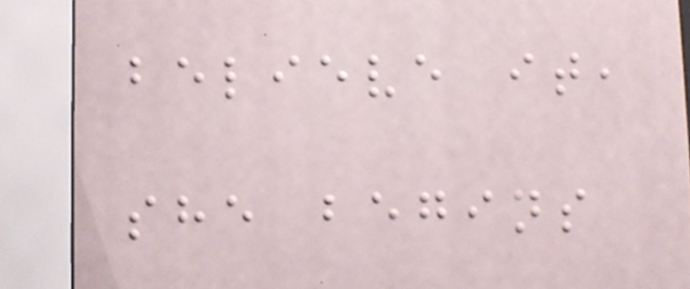believe it,
she begins
